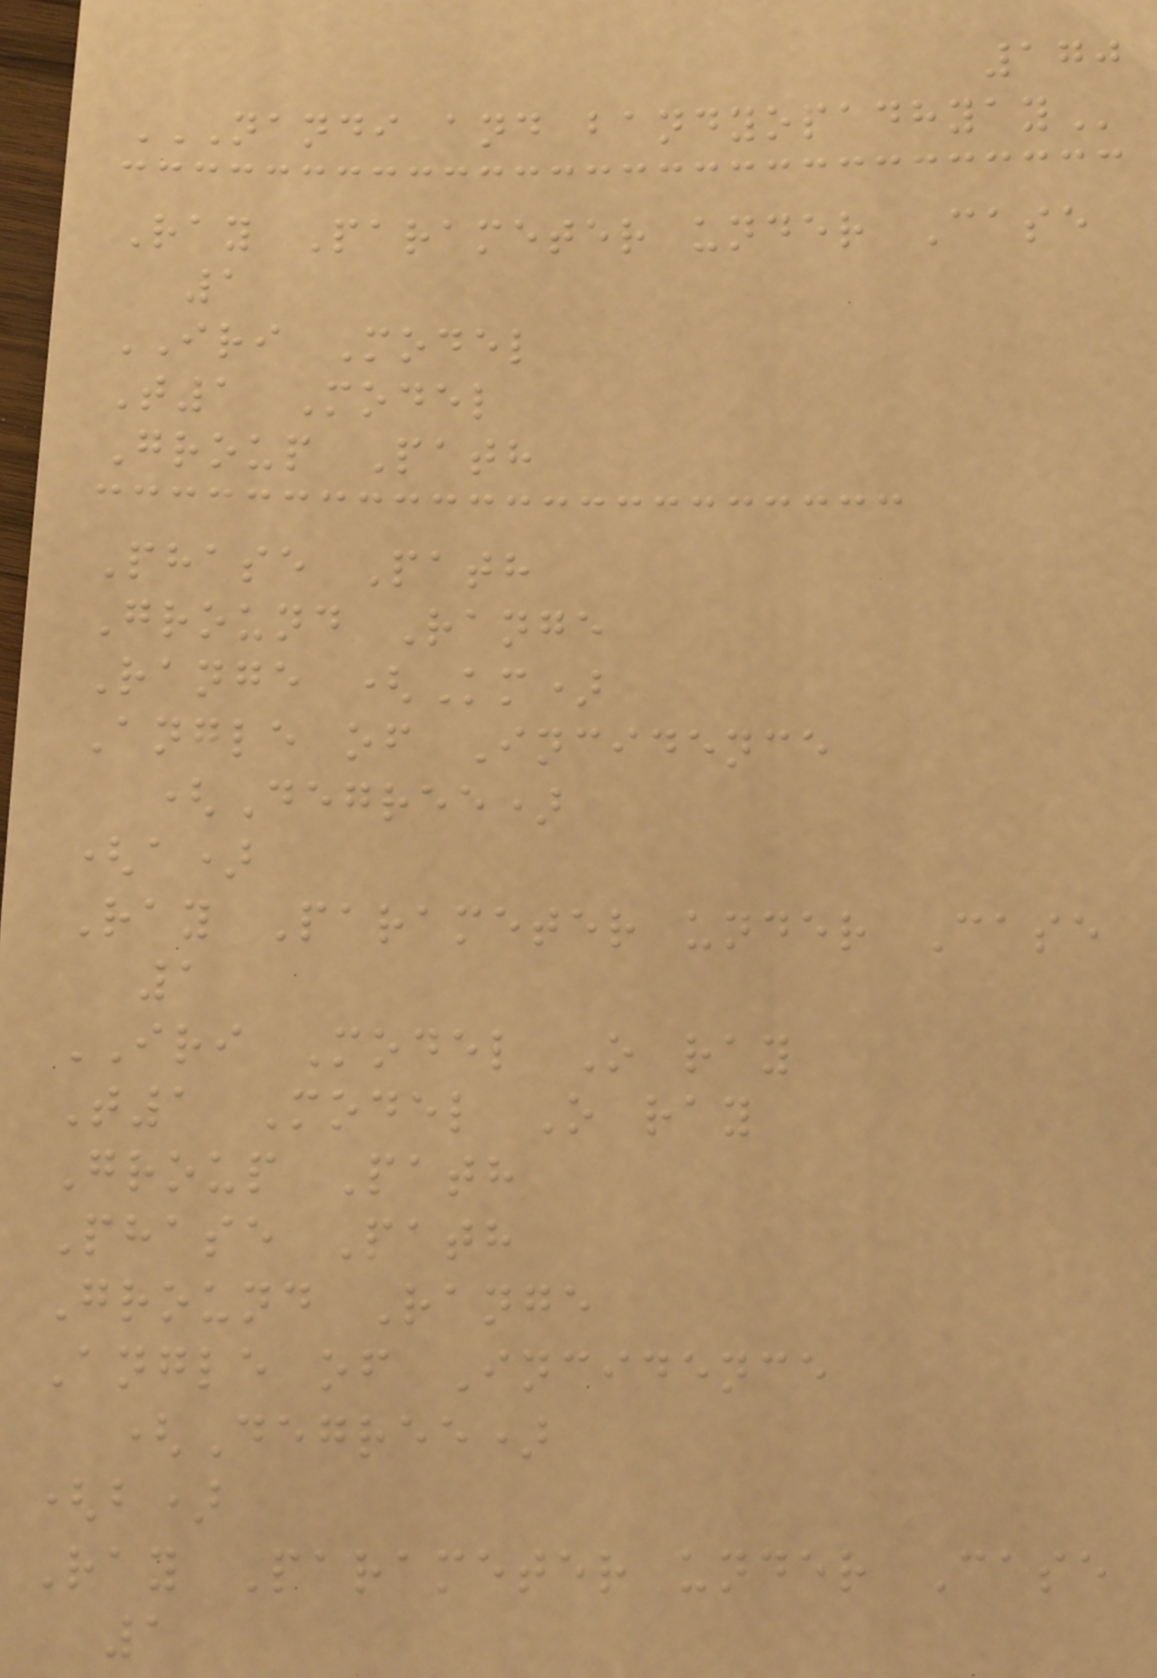170
NANDI AND BANDYOPADHYAY
Ray Parameter under Case
1
IRI Model
T1 Model
Group Path
Phase Path
Ground Range
Range (Km)
Angle of Incidence
(Degree)
(a)
Ray Parameter under Case
1
IRI Model O ray
T1 Model O ray
Group Path
Phase Path
Ground Range
Angle of Incidence
(Degree)
(b)
Ray Parameter under Case
1
